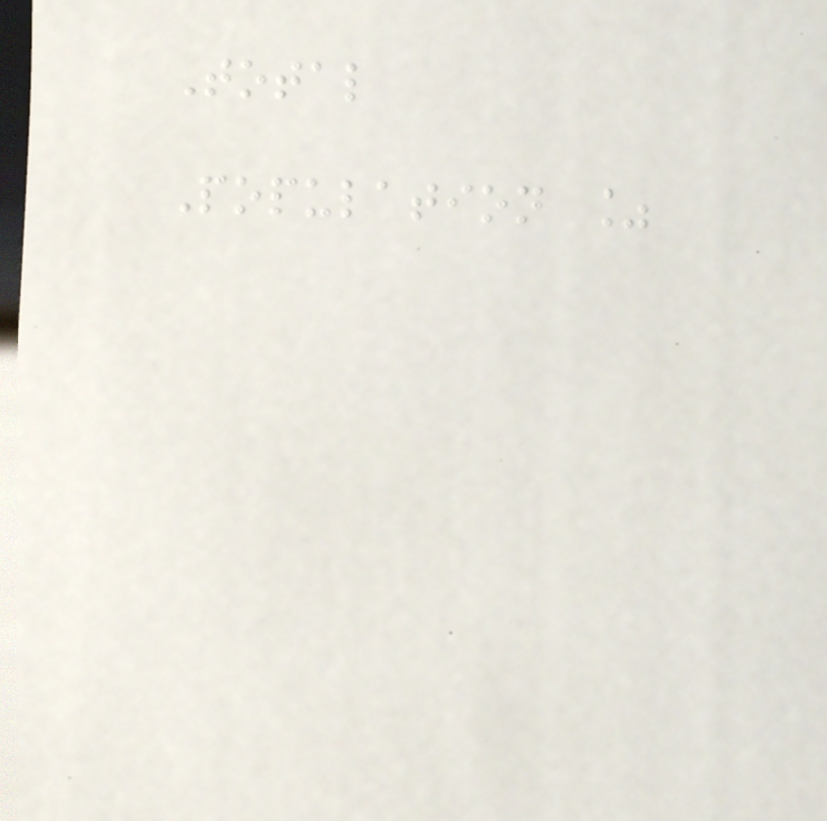Total
Population %
